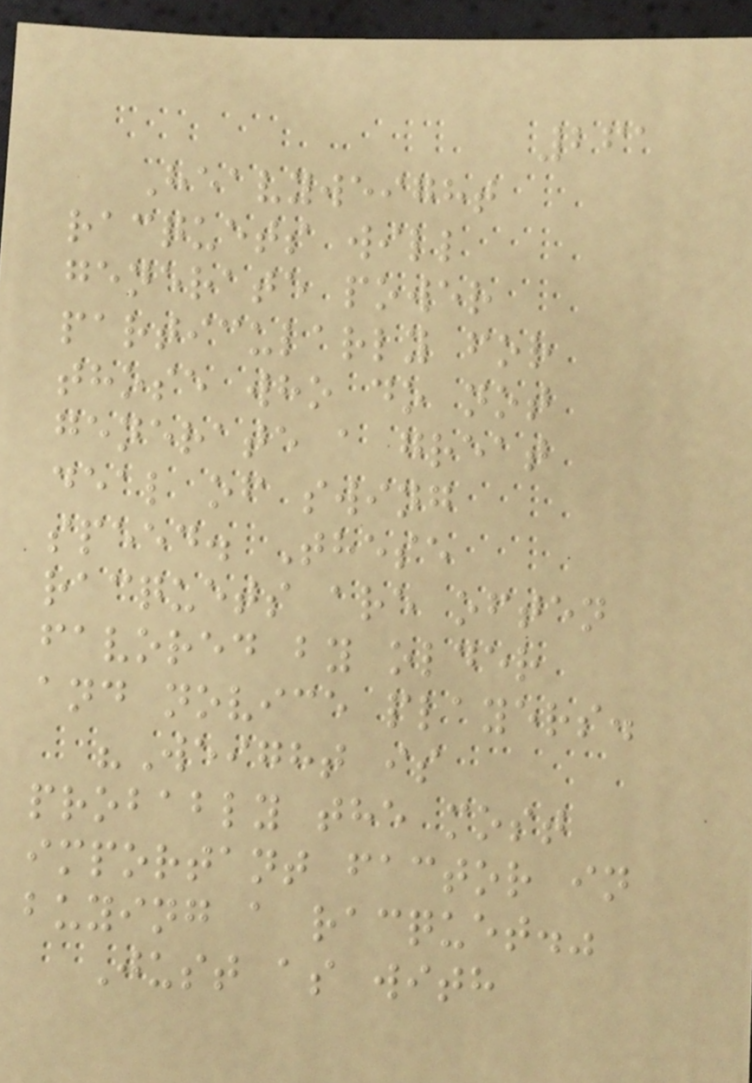261
Heavyweight
racquets will
generate power
particularly for
those who do not
generate a great
deal of swing
speed. These
racquets are often
favored by older
and novice players.
"Weight is
probably the most
important factor in
buying a racquet."
Just as with
